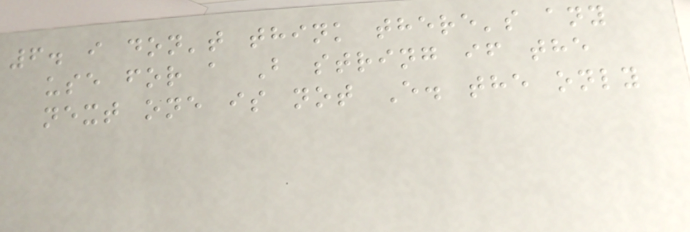6. i don't think there's any
use for a B string if the
next one is not E. the only
